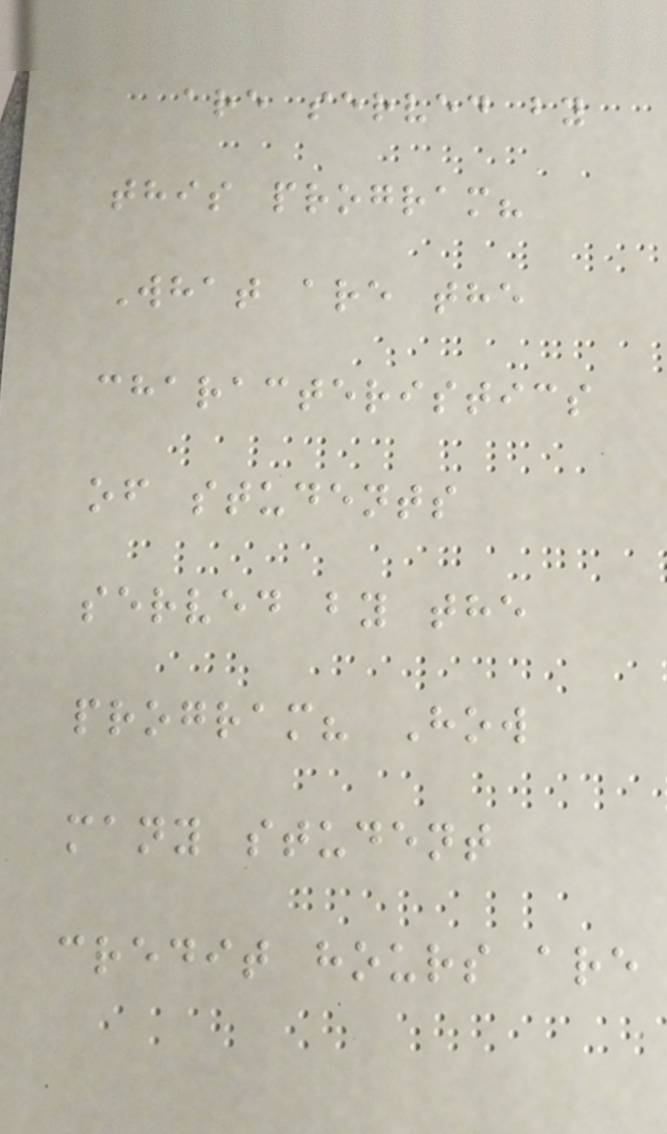are served by
this program?
What are the
characteristics
of students
served by the
program? How
many student
credit hours are
